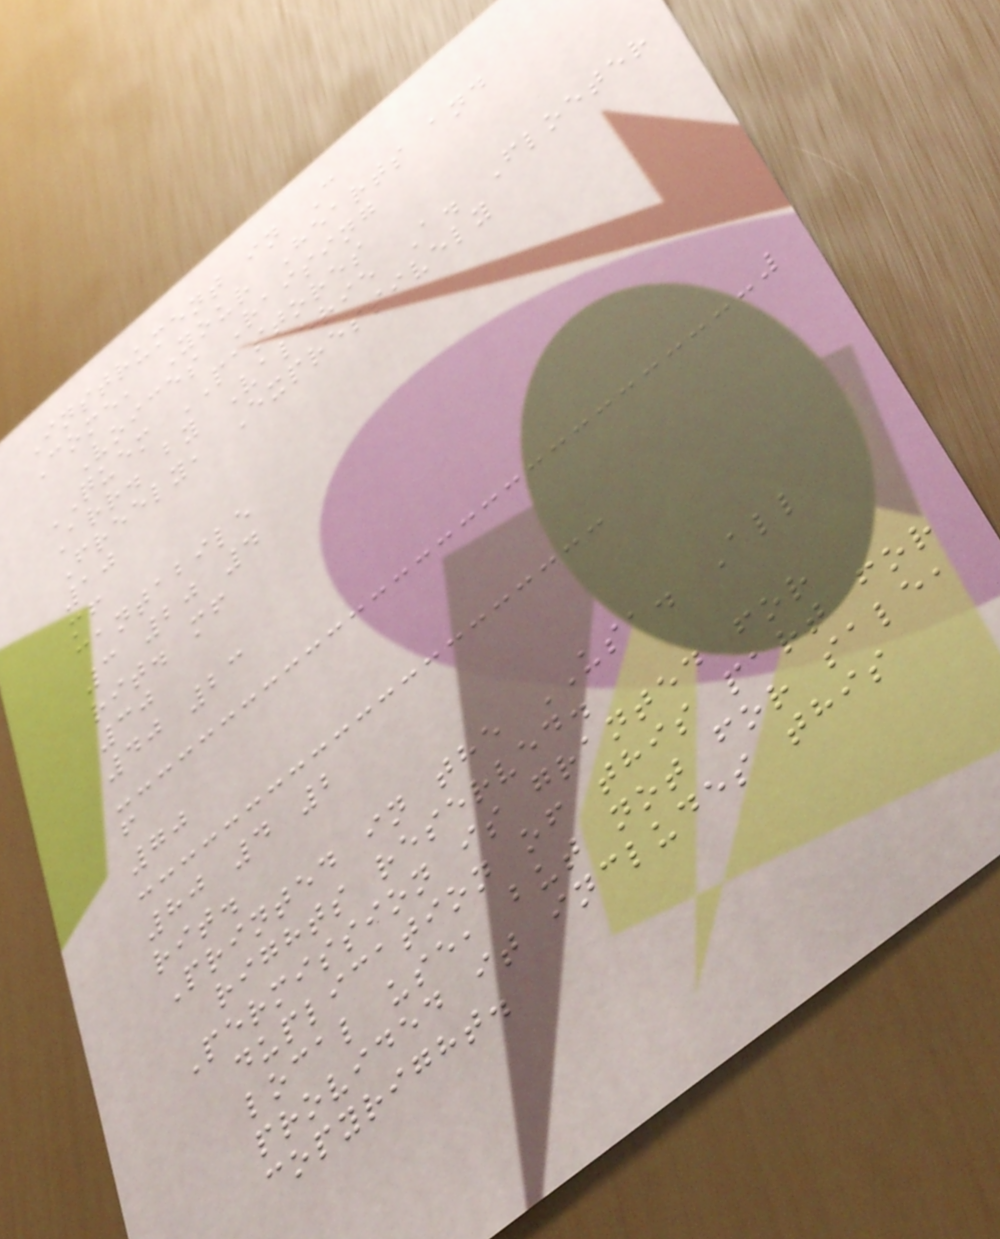Instrument in C
Come, Your Hearts and
Voices Raising
QUEM PASTORES
Arr. by Valerie A. Floeter
Freely, Expressively
10
mf
cantabile
3 20 4
rit. mf
30
40 23
f
70
80 4 2
rit.
Printed in the USA. All
rights reserved.
Permission is granted for
duplication of this part for
local use, but not for sale,
provided it includes this
copyright.
